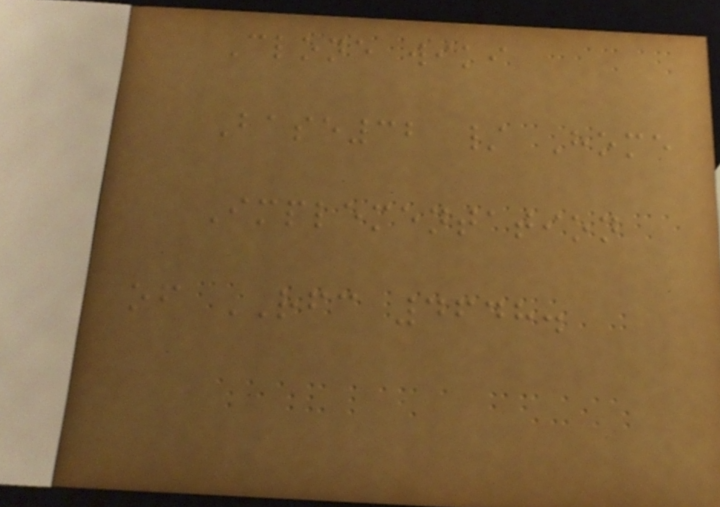Clone wiki
Base32 / Home
Implementation
of RFC 4648.
